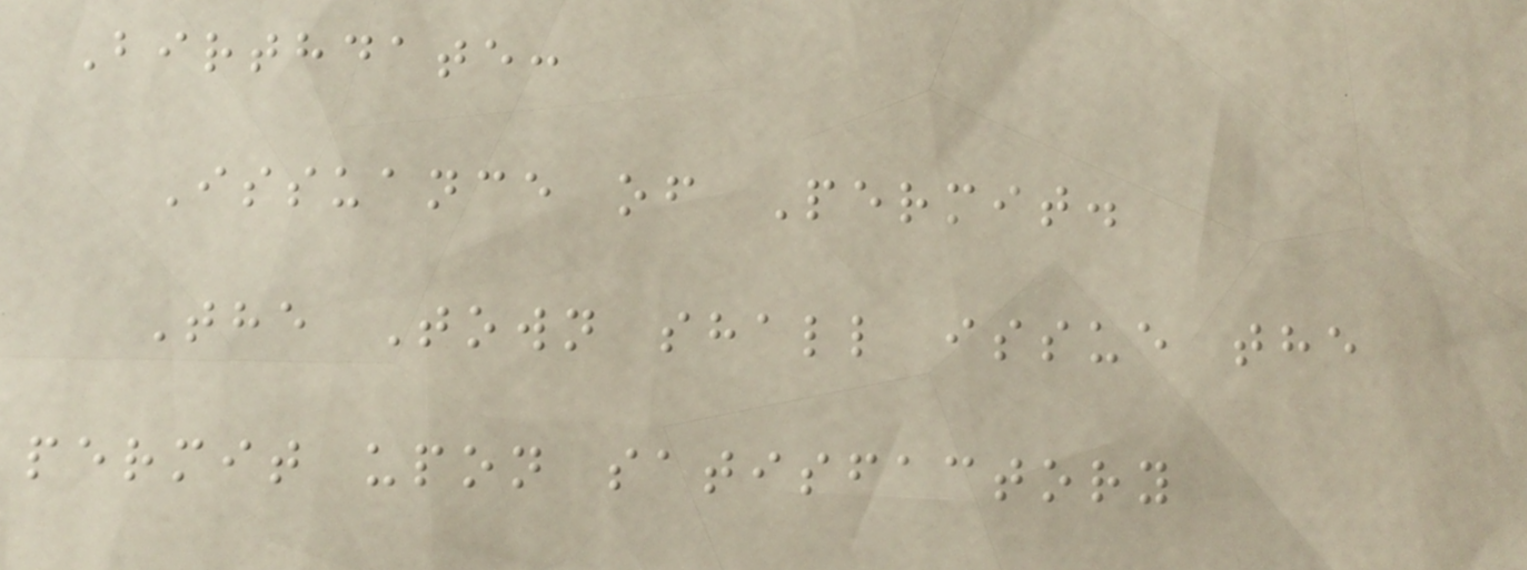Birthdate:
Issuance of Permit.
The Town shall issue the
permit upon satisfactory
